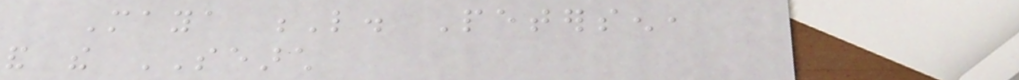Maya L. Petersen,
and the SEARCH
